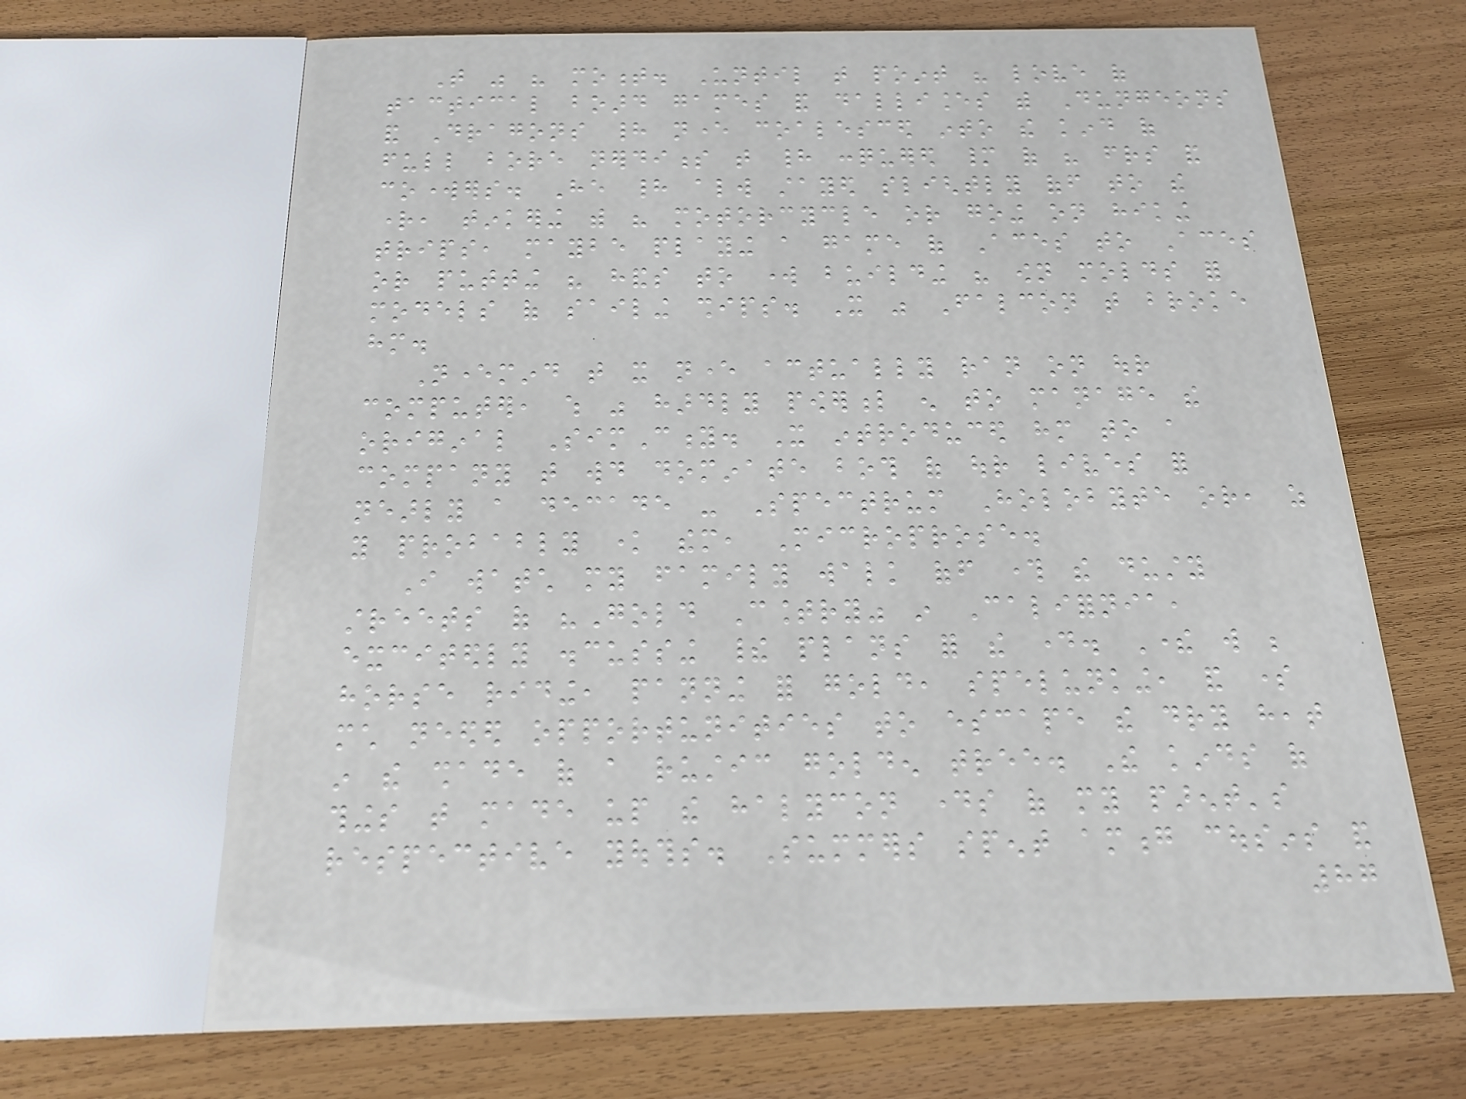That was his moment. Until that point his love of
tactical board games and dalliances with Dungeons
and Dragons had never coalesced into the kind of
full bore nerdiness that had conquered many of his friends and
coworkers. He had always stayed slightly off to the
right, tinkering with his motorcycle or going on hiking
trips, maybe playing a game of Aces to Aces
or putting his hands to work building his own molds for
models of sailing ships. It was Falcon that broke
him.
Nevermind that it never actually ran on our
computer, which was hardly powerful enough to manage the
original SimCity. It introduced him to a
company that would dominate both of our lives for
nearly a decade - Spectrum Holobyte or, as
you probably know them, Microprose.
I watch my family walk off through the dusty
streets of "Gold Country" in California,
excitedly discussing their plans for the day. There will be
horse riding, panning for gold, spelunking, and some
much needed opportunities to escape the dry heat
in the shade of a rustic golden tree. The kinds of
things that made up the halycon days of my parent's
respective youths. Summers spent among cousins and
87
